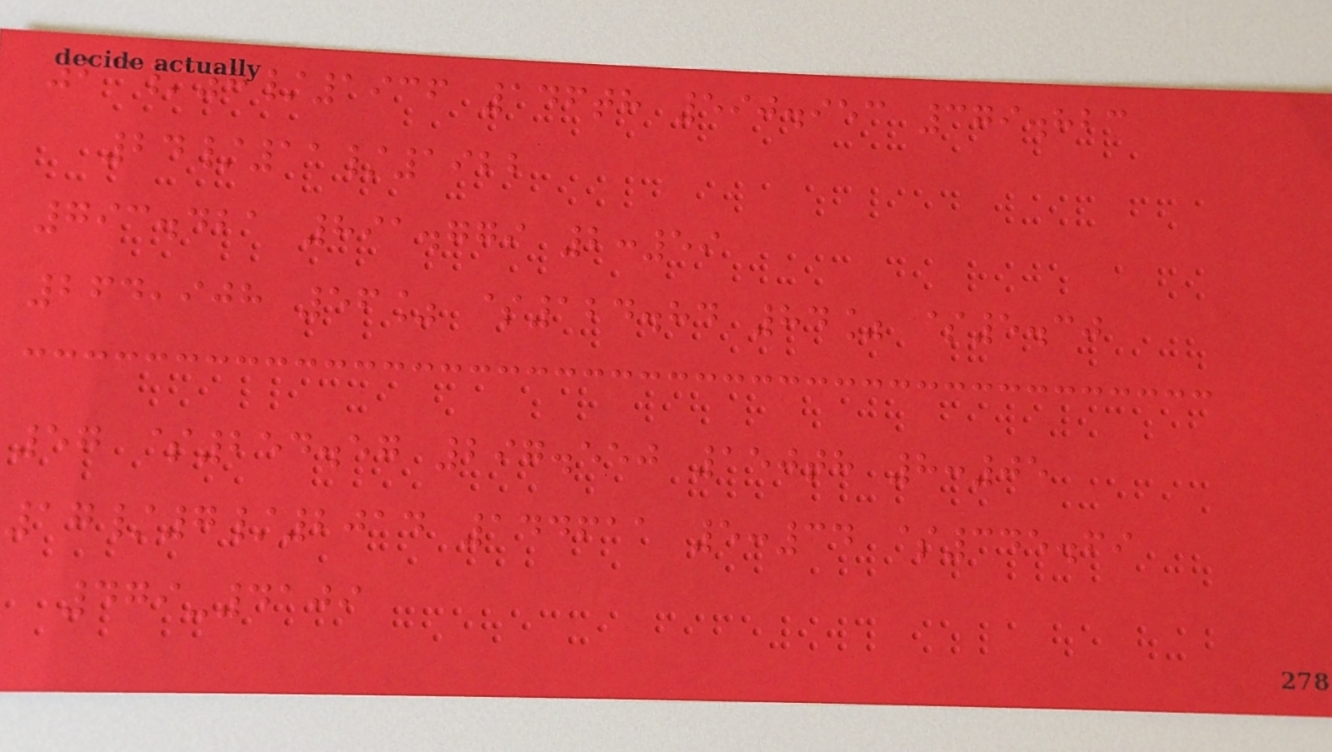23/8/1936 146th 590.953 379.823
24/11/1922
793.421 891.779 2:59
264,908 56% $124.84 84% $5.30
57 $254.57 297.550 150th 8:05
17/7/2014 144611 5:34 $345.69
479-4109
